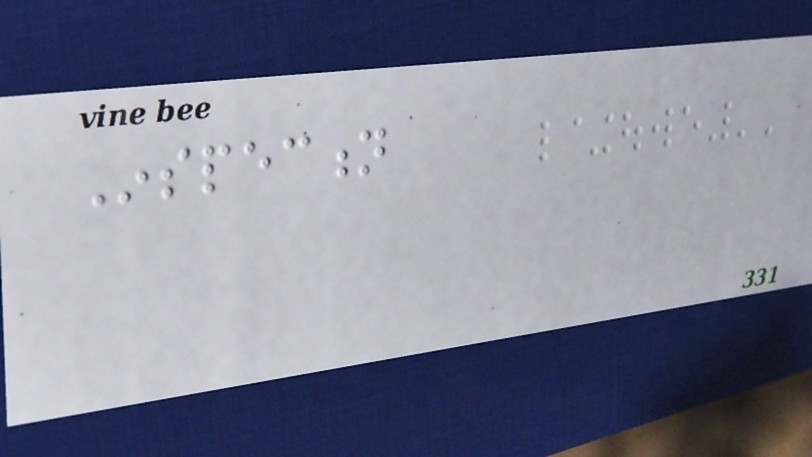Inspection
